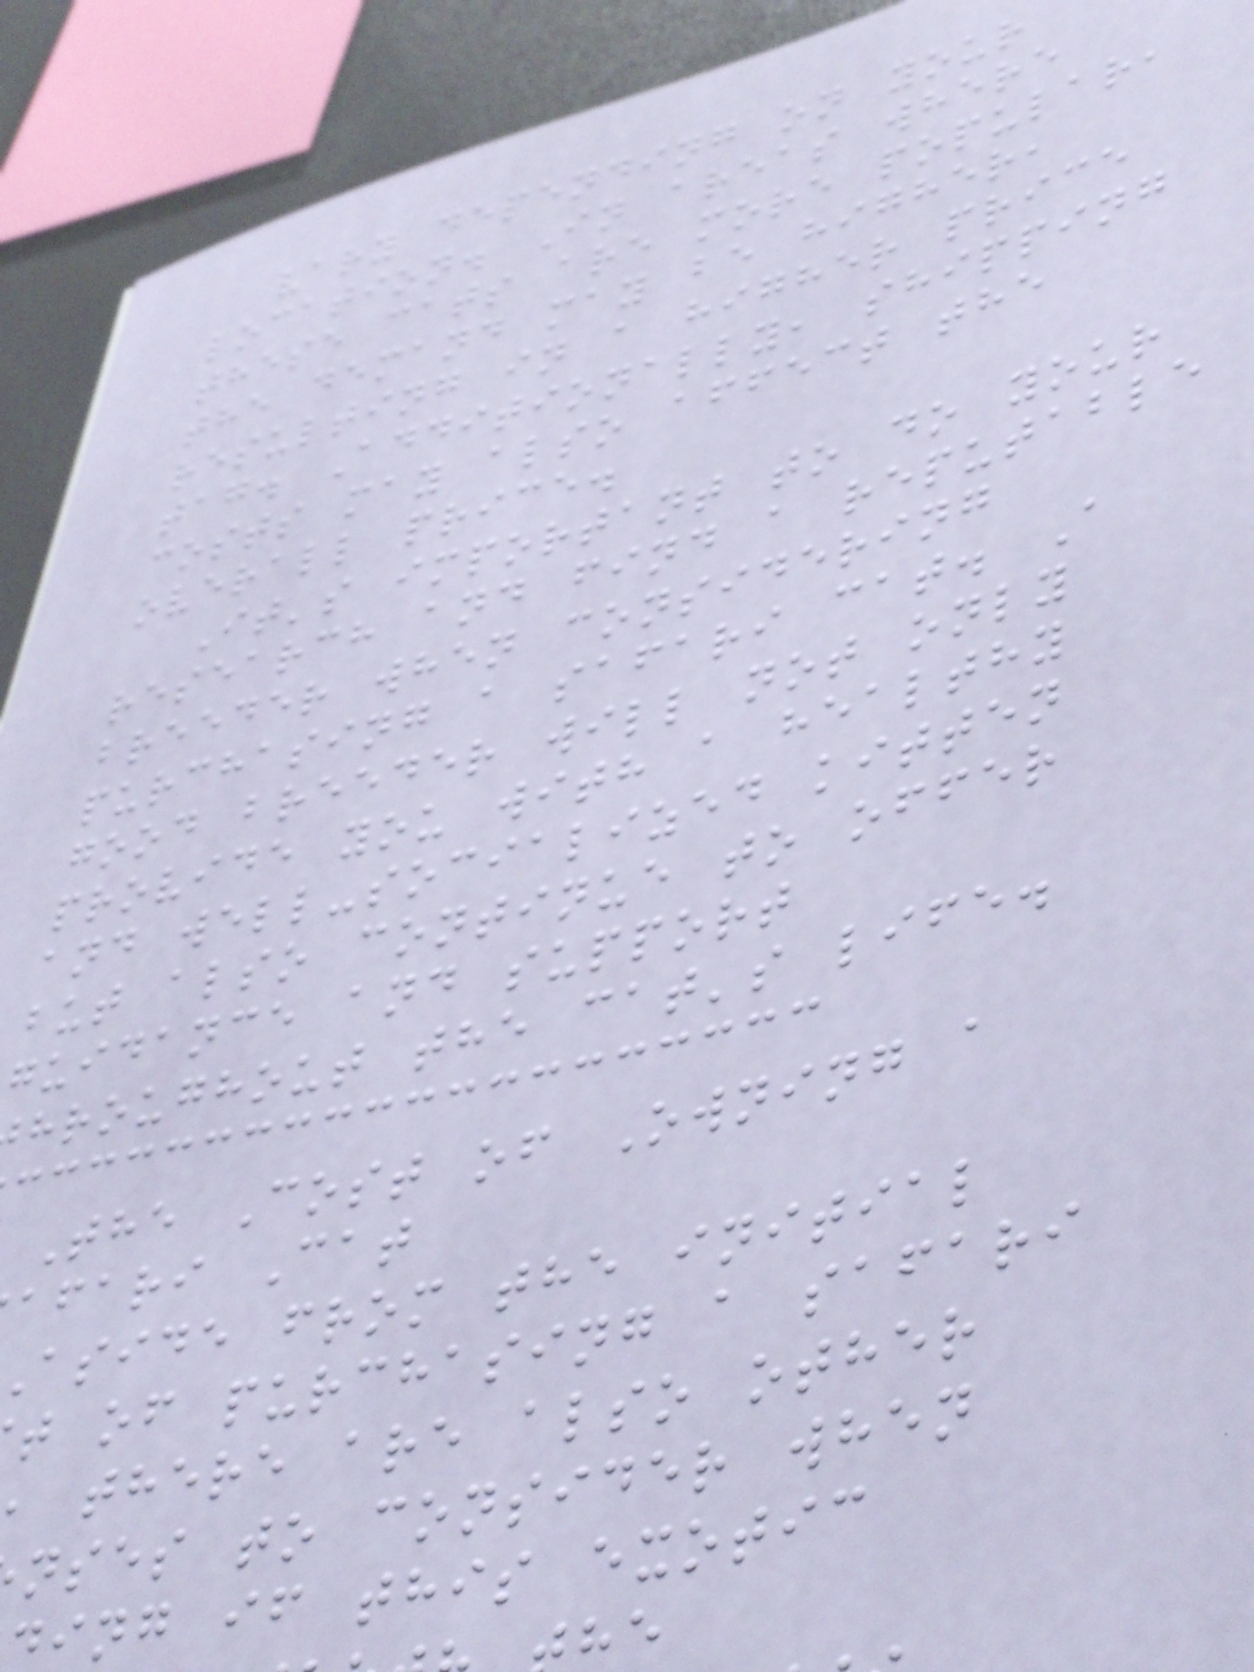vary depending on your
location. In areas where
these cats are more popular,
the demand may be higher,
resulting in a higher price
tag. Additionally, shipping
costs may also affect the
overall price.
It's important to do your
research and find a reputable
breeder when considering
purchasing a safari cat. A
good breeder will not only
provide you with a healthy
and well-socialized kitten
but also continue to offer
guidance and support
hroughout the cat's life.
The Cost of Owning a
afari Cat
aside from the initial
t of purchasing a safari
, there are also other
nses to consider when
ding if this exotic
